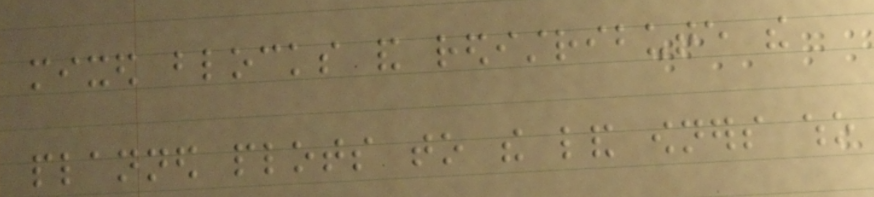mixed blocks and redistribute the
planned plots to the land owners who
